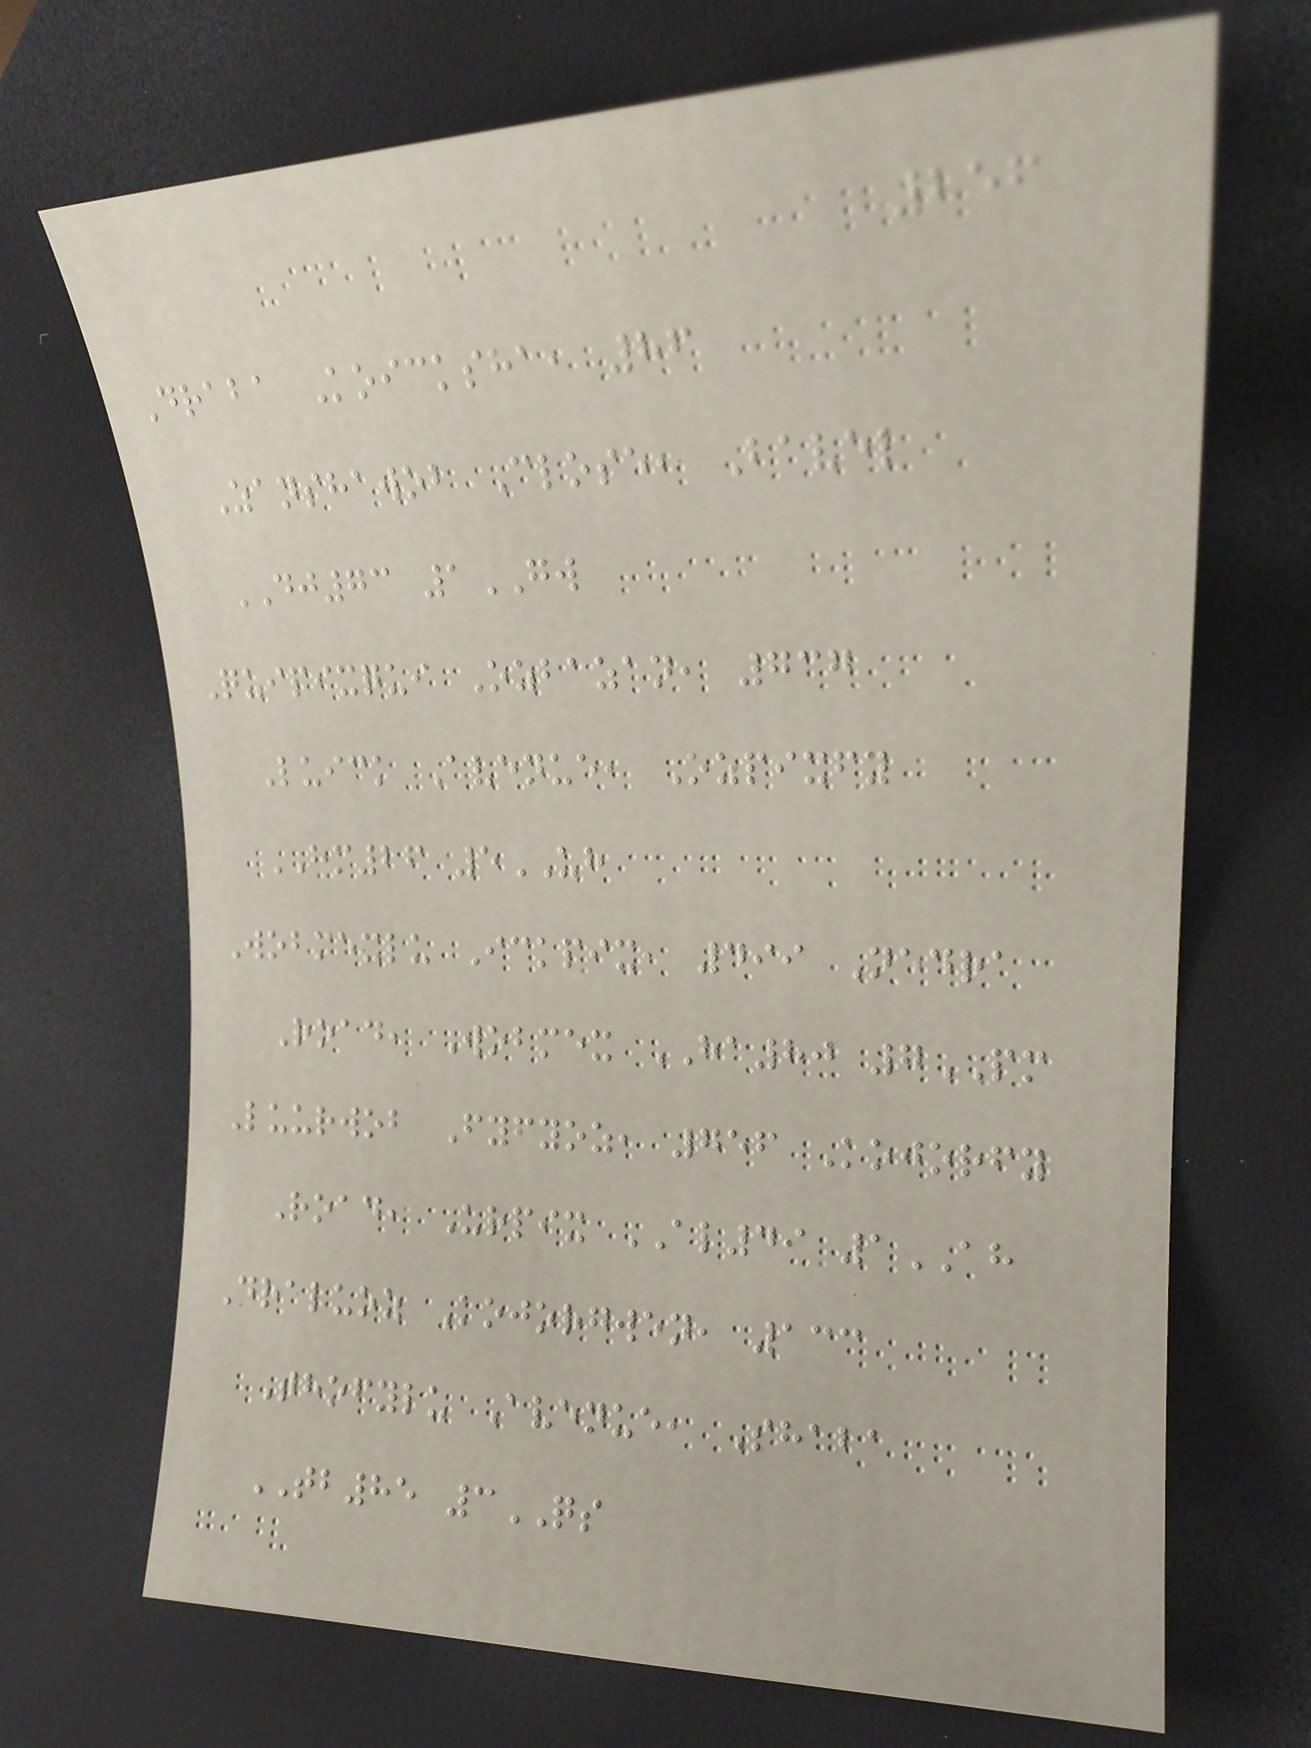256
Draba Koicksha, 86
Zanshawob Close, Bavel
DJ73 1GW
Quipixqui Ozbazan, 737
Luick Avenue, Ozpixfy
HM26 5UH
Wobmexlu Ickpix, 499 Nedra
Road, Wobmex HA80 7PM
Luurwob Fyfyoz, 756 Kojorfy
Road, Urpix AL49 1AH
Draluoz Kojorgwen, 133
Thofylu Avenue, Shaba
TB85 3QS
